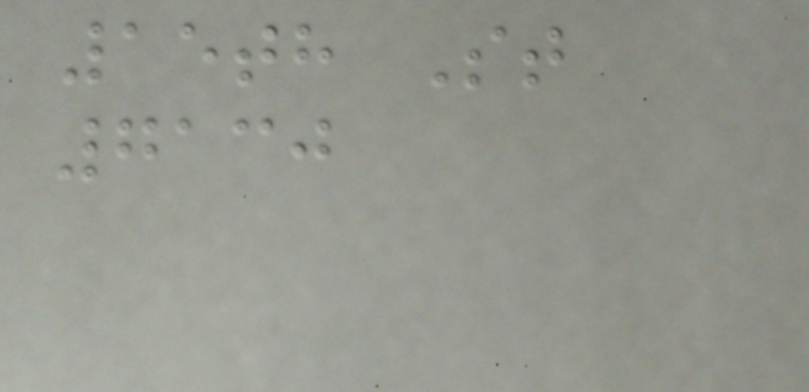15th St
7130
